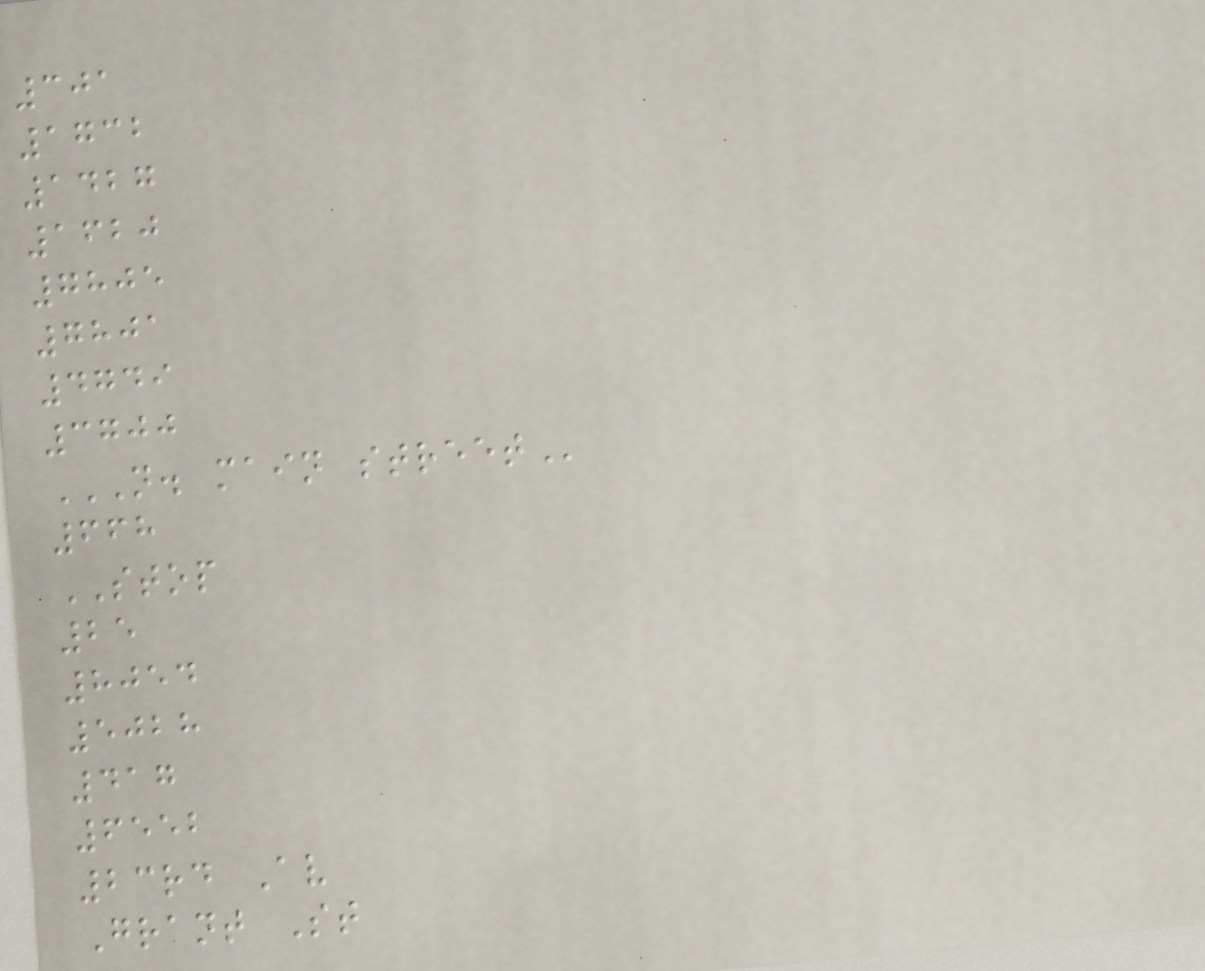301
1732
1427
1620
7805
7801
4749
3700
N. MAIN STREET
668
STOP
25
8054
5028
417
6552
23rd Av
Grant St
